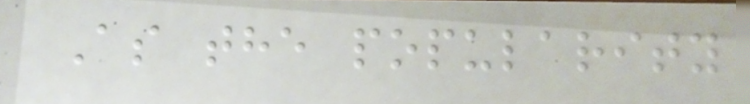As the popularity
